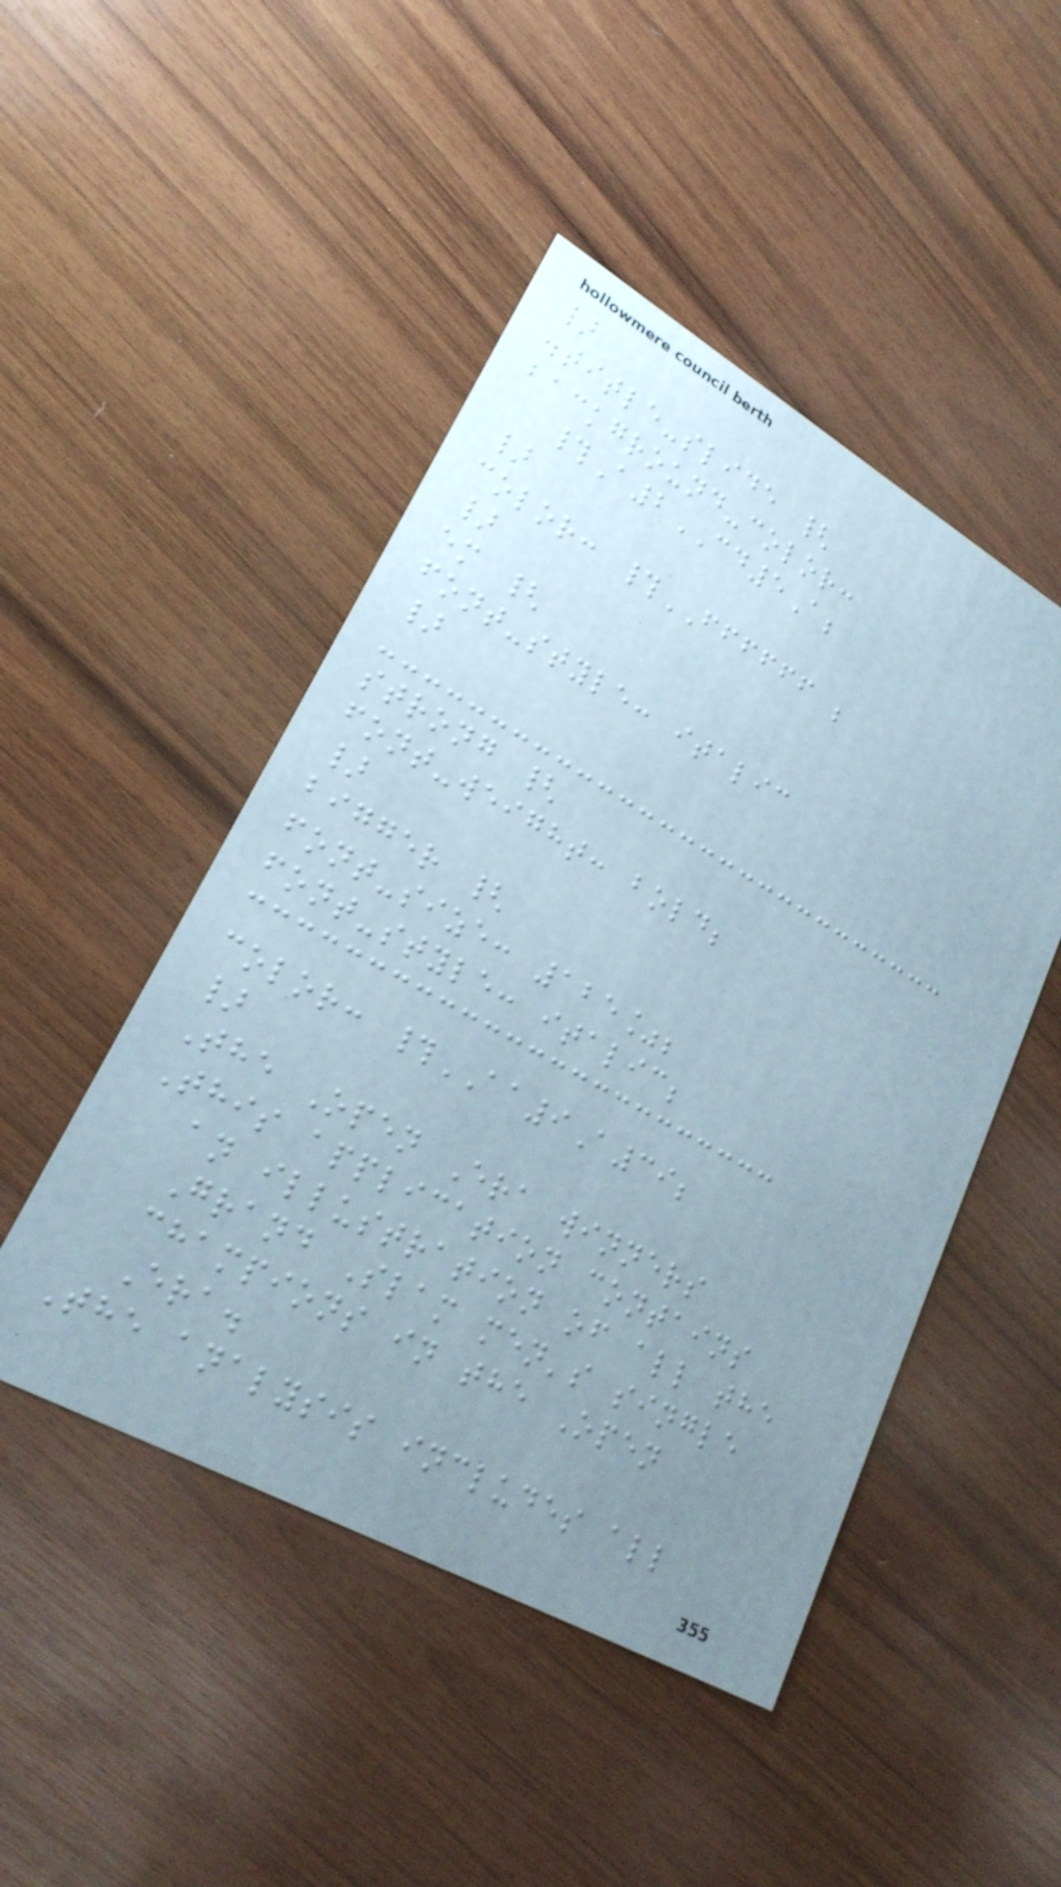}
.title-slide {
background-color:
#A2CD5A;
}
color: #FFFFFF ;
}
em {
font-style: italic
}
strong {
font-weight: bold;
}
bigger {
font-size: 125%;
font-style: italic;
color: #AA9A39;
}
The Open Era winners
This application contains
an illustration of all the
Grand Slam men's single
champions in the Open
Era.
The analysis includes all
